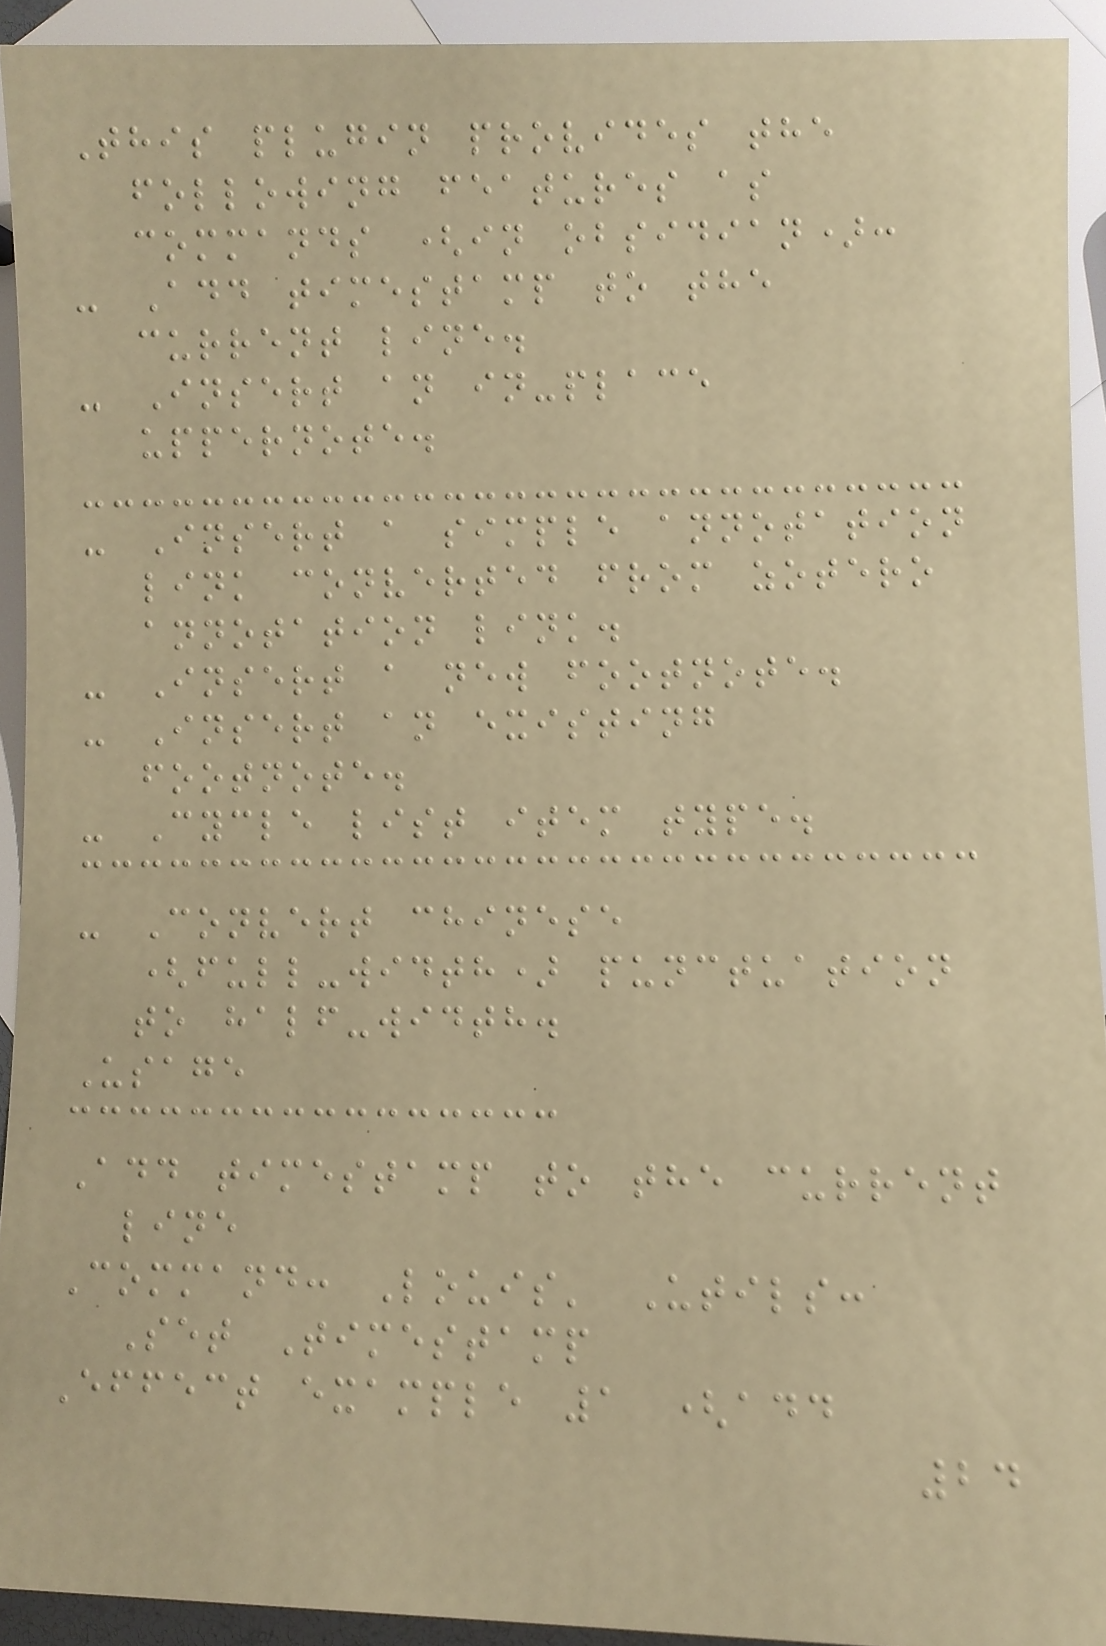This plugin provides the
following features as
commands (in obsidian):
- Add timestamp to the
current line.
- Insert an in-place
uppernote.
- Insert a simple annotation
link converted from zotero
annotation link.
- Insert a new footnote.
- Insert an existing
footnote.
- Cycle list item type.
- Convert chinese
(full-width) punctuation
to half-width.
Usage
Add timestamp to the current
line
Command: Louis' Utils:
Set Timestamp
Effect example 1 (add
24
